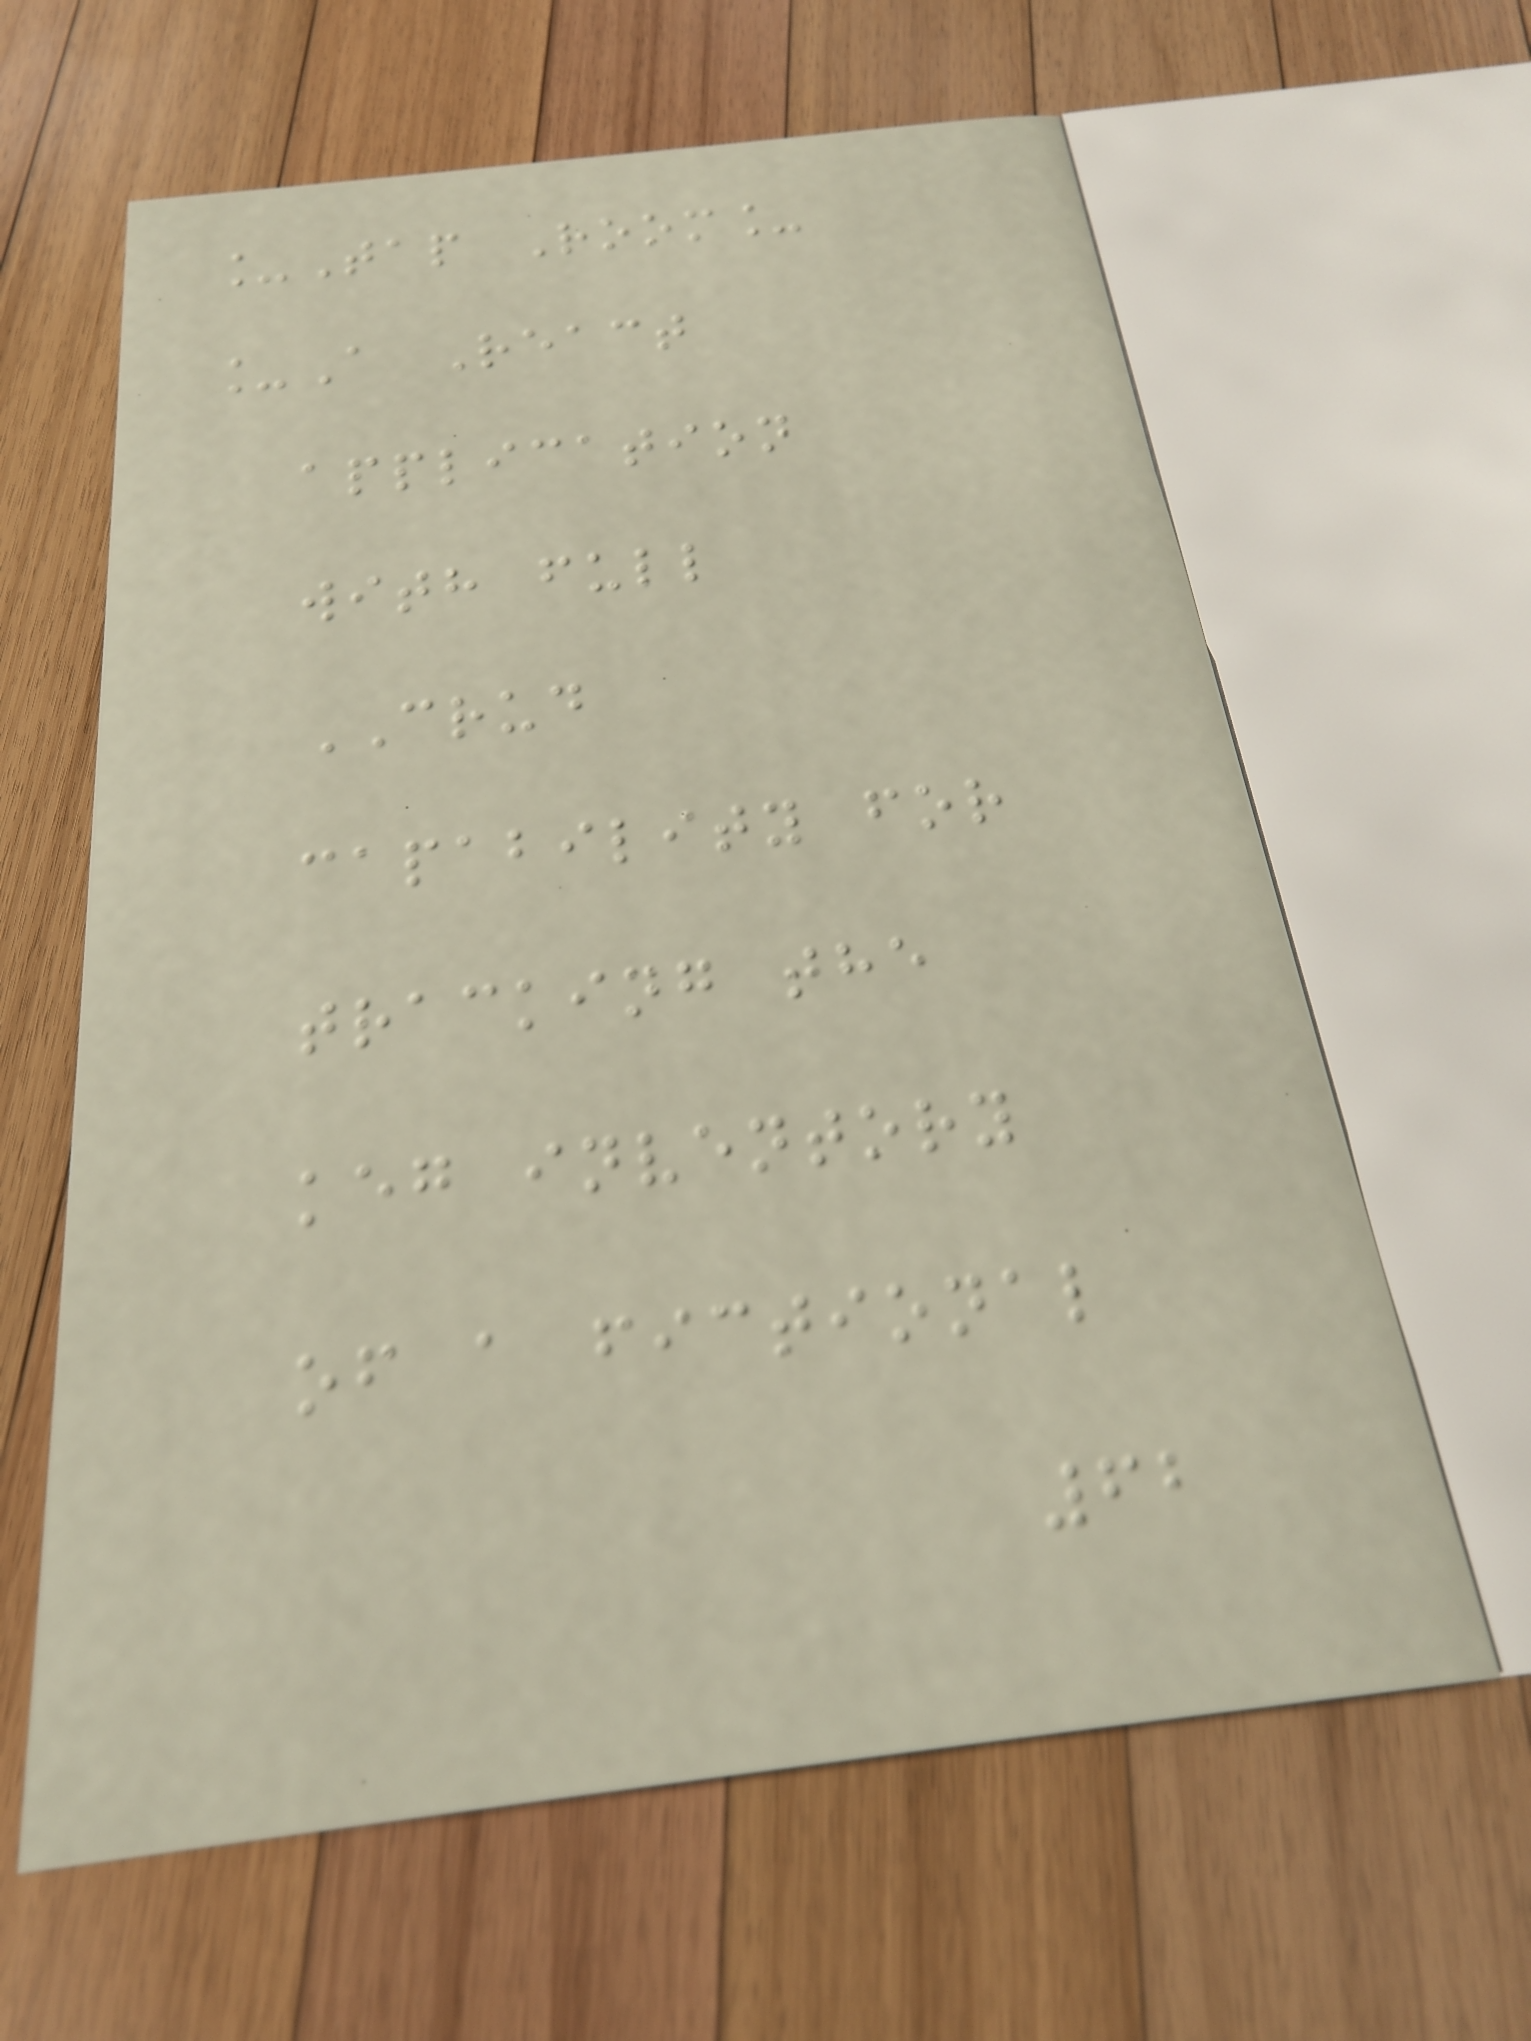_Tap Room_
_A React
application
with full
CRUD
capability for
tracking the
keg inventory
of a fictional
62
